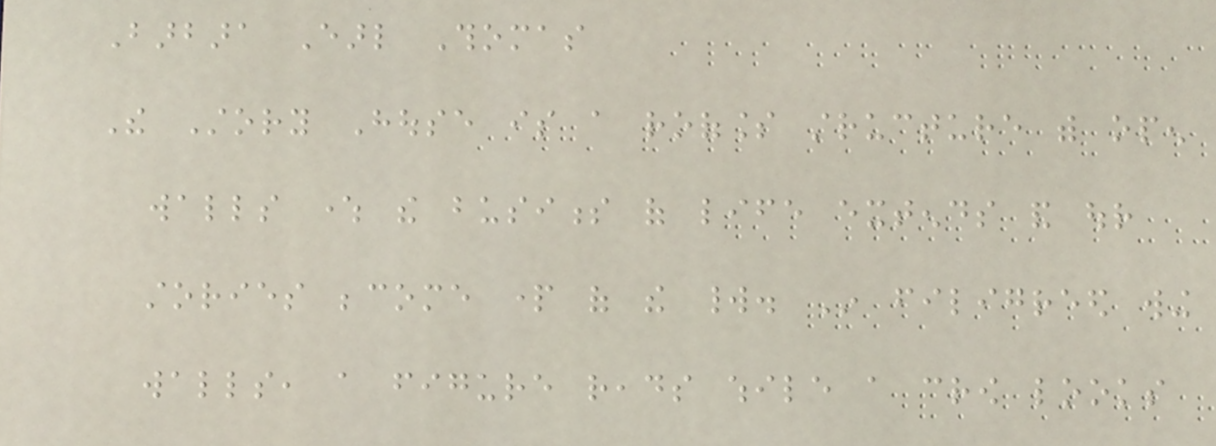Barbara Earl Thomas
The Story House is a roofless structure with open
walls where the business of life extends and our
stories become part of the world. In filigreed wing
walls, a figure reads while a crow looks
